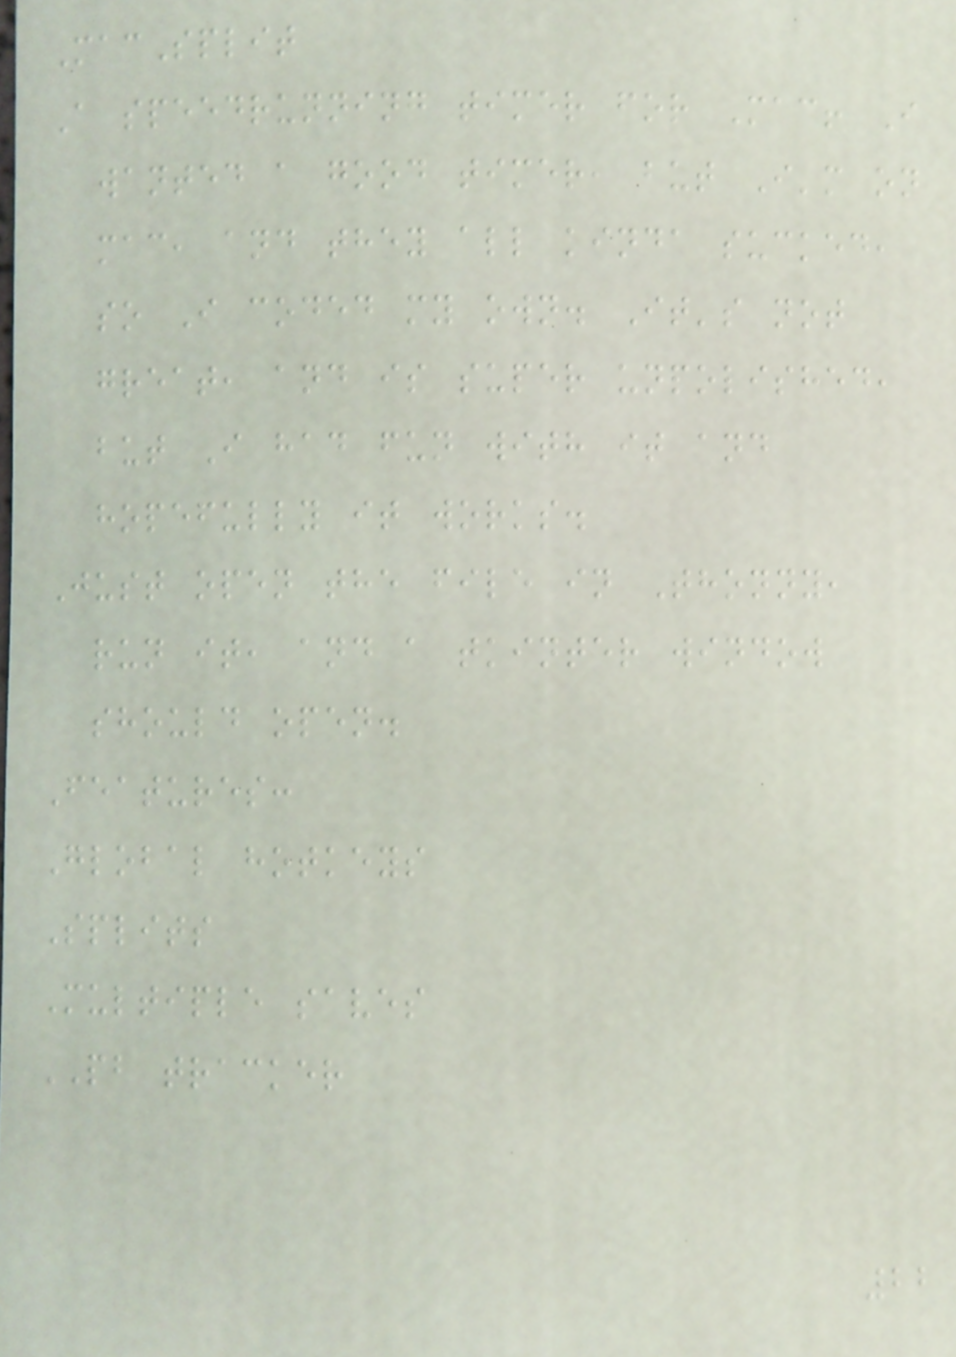MacSplit
A speedrunning timer for Mac! I
wanted a good timer, but I'm on
mac, and they all kinda sucked,
so I coded my own. It's not
great, and is super unpolished,
but I had fun with it and
hopefully it works.
Just open the file in Thonny,
run it, and a tkinter window
should open.
Features:
Global hotkeys
Splits
Multiple saves
PB tracker
22
